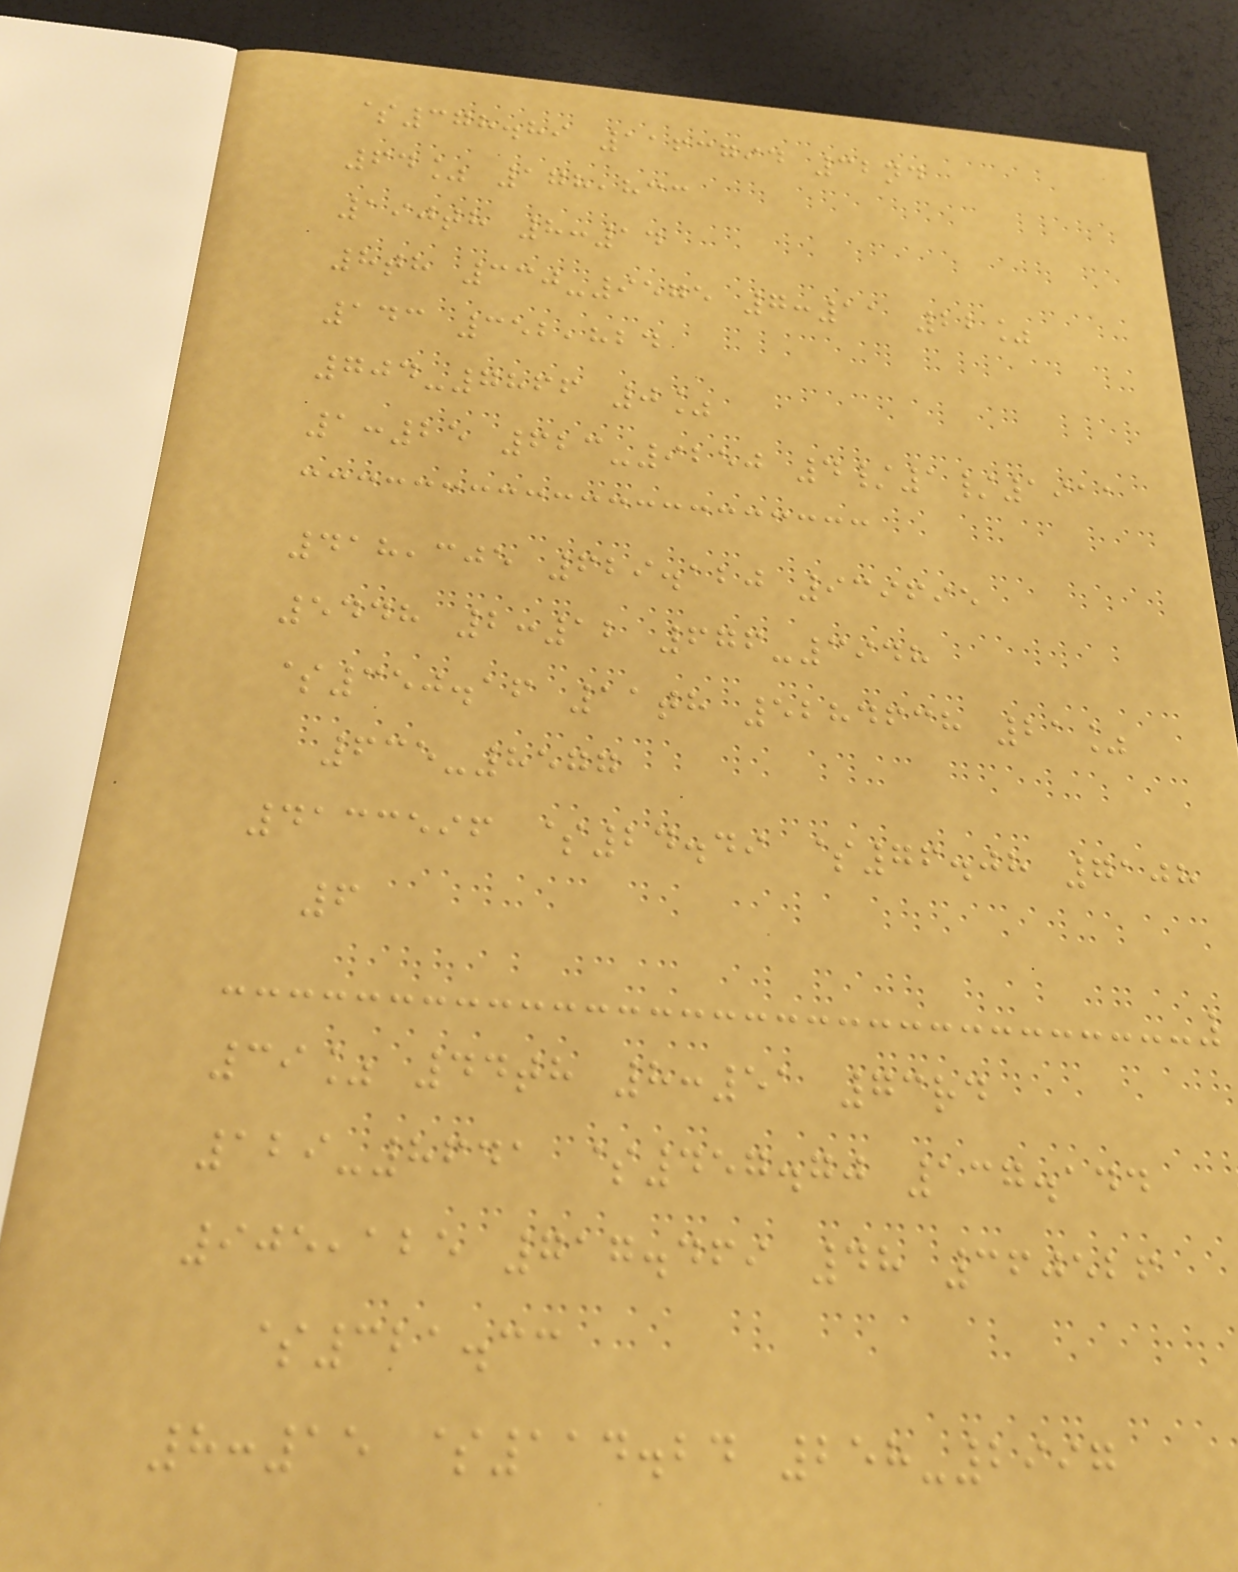$378.89 1163794 32nd
64% 178,833
190th 8:14
8th 330-9575 7:11 22%
143 352,824
704-7866 0%
1:25 623-9250 4/1/1911
418,305 629.120 939695
5448 2:12 676-3948
$350.16 11th 5284638 21%
635-8577
4133596 $24.49 $76.08 7108
6
39% 44th 8:51 73rd
129-8641 $457.70 137.144
905,125 717.469 48 360526
$321.33
8:15 $114.24 258-2997
